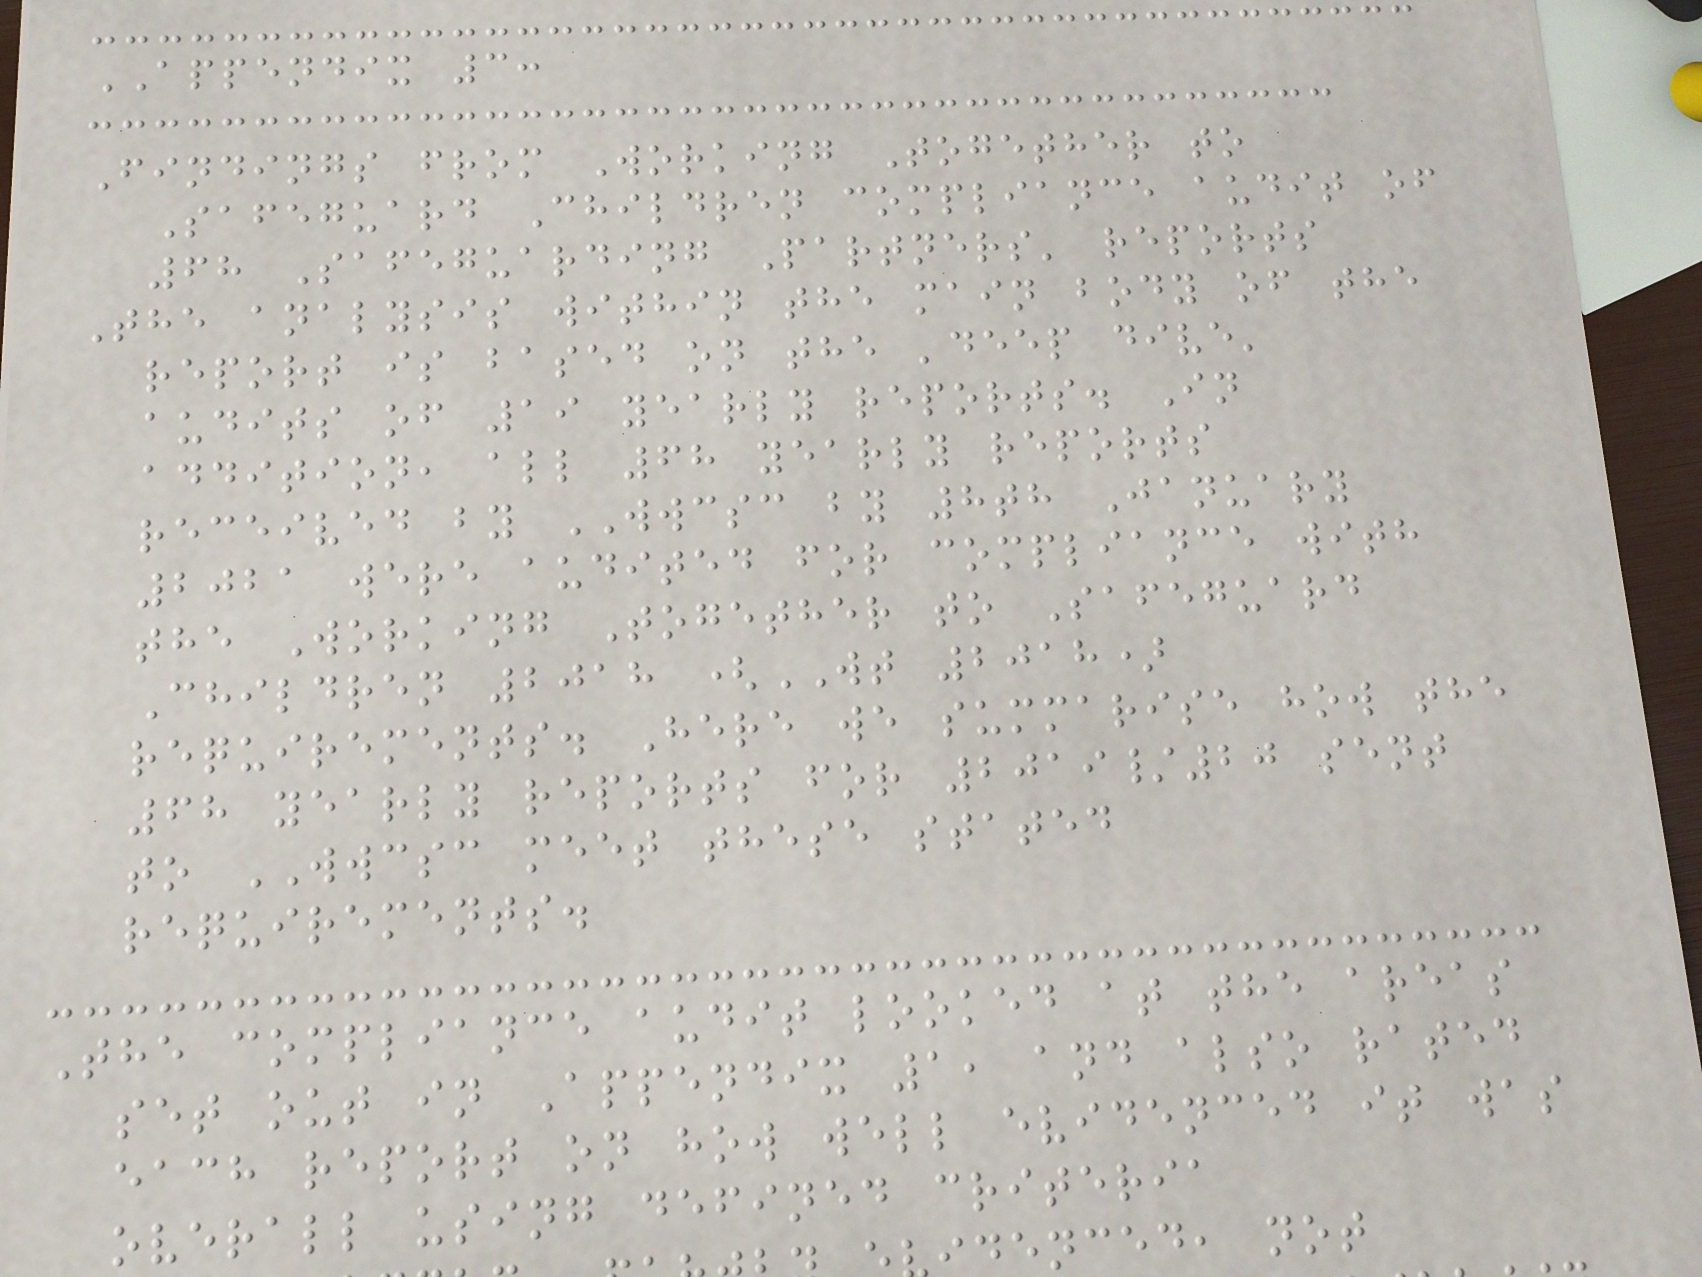APPENDIX 3:
Findings from Working Together to
Safeguard Children compliance audit of
68 Safeguarding Partners' reports
The analysis within the main body of the
report is based on the 'deep dive'
audits of 19 yearly reports. In
addition, all 68 yearly reports
received by WWCSC by 8th January
2021 were audited for compliance with
the Working Together to Safeguard
Children 2018 (WT 2018)
requirements. Here we summarise how the
68 yearly reports for 2019/20 sent
to WWCSC meet these stated
requirements.
The compliance audit looked at the areas
set out in Appendix 1, and also rated
each report on how well evidenced it was
overall using defined criteria
denced, not
